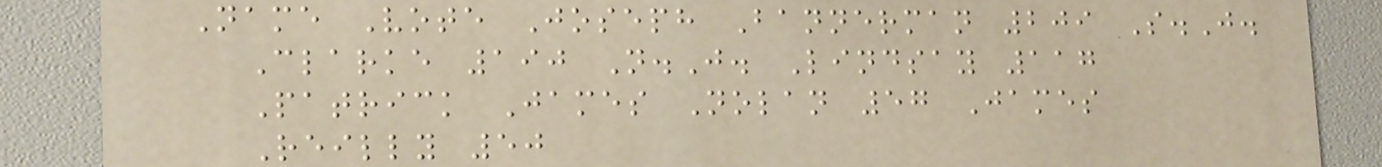Name Vote Joseph Bannerman 209 S.J.
Clarke 190 N.J. Lindsay 117
Patrick James Nolan 57 James
Reilly 50
